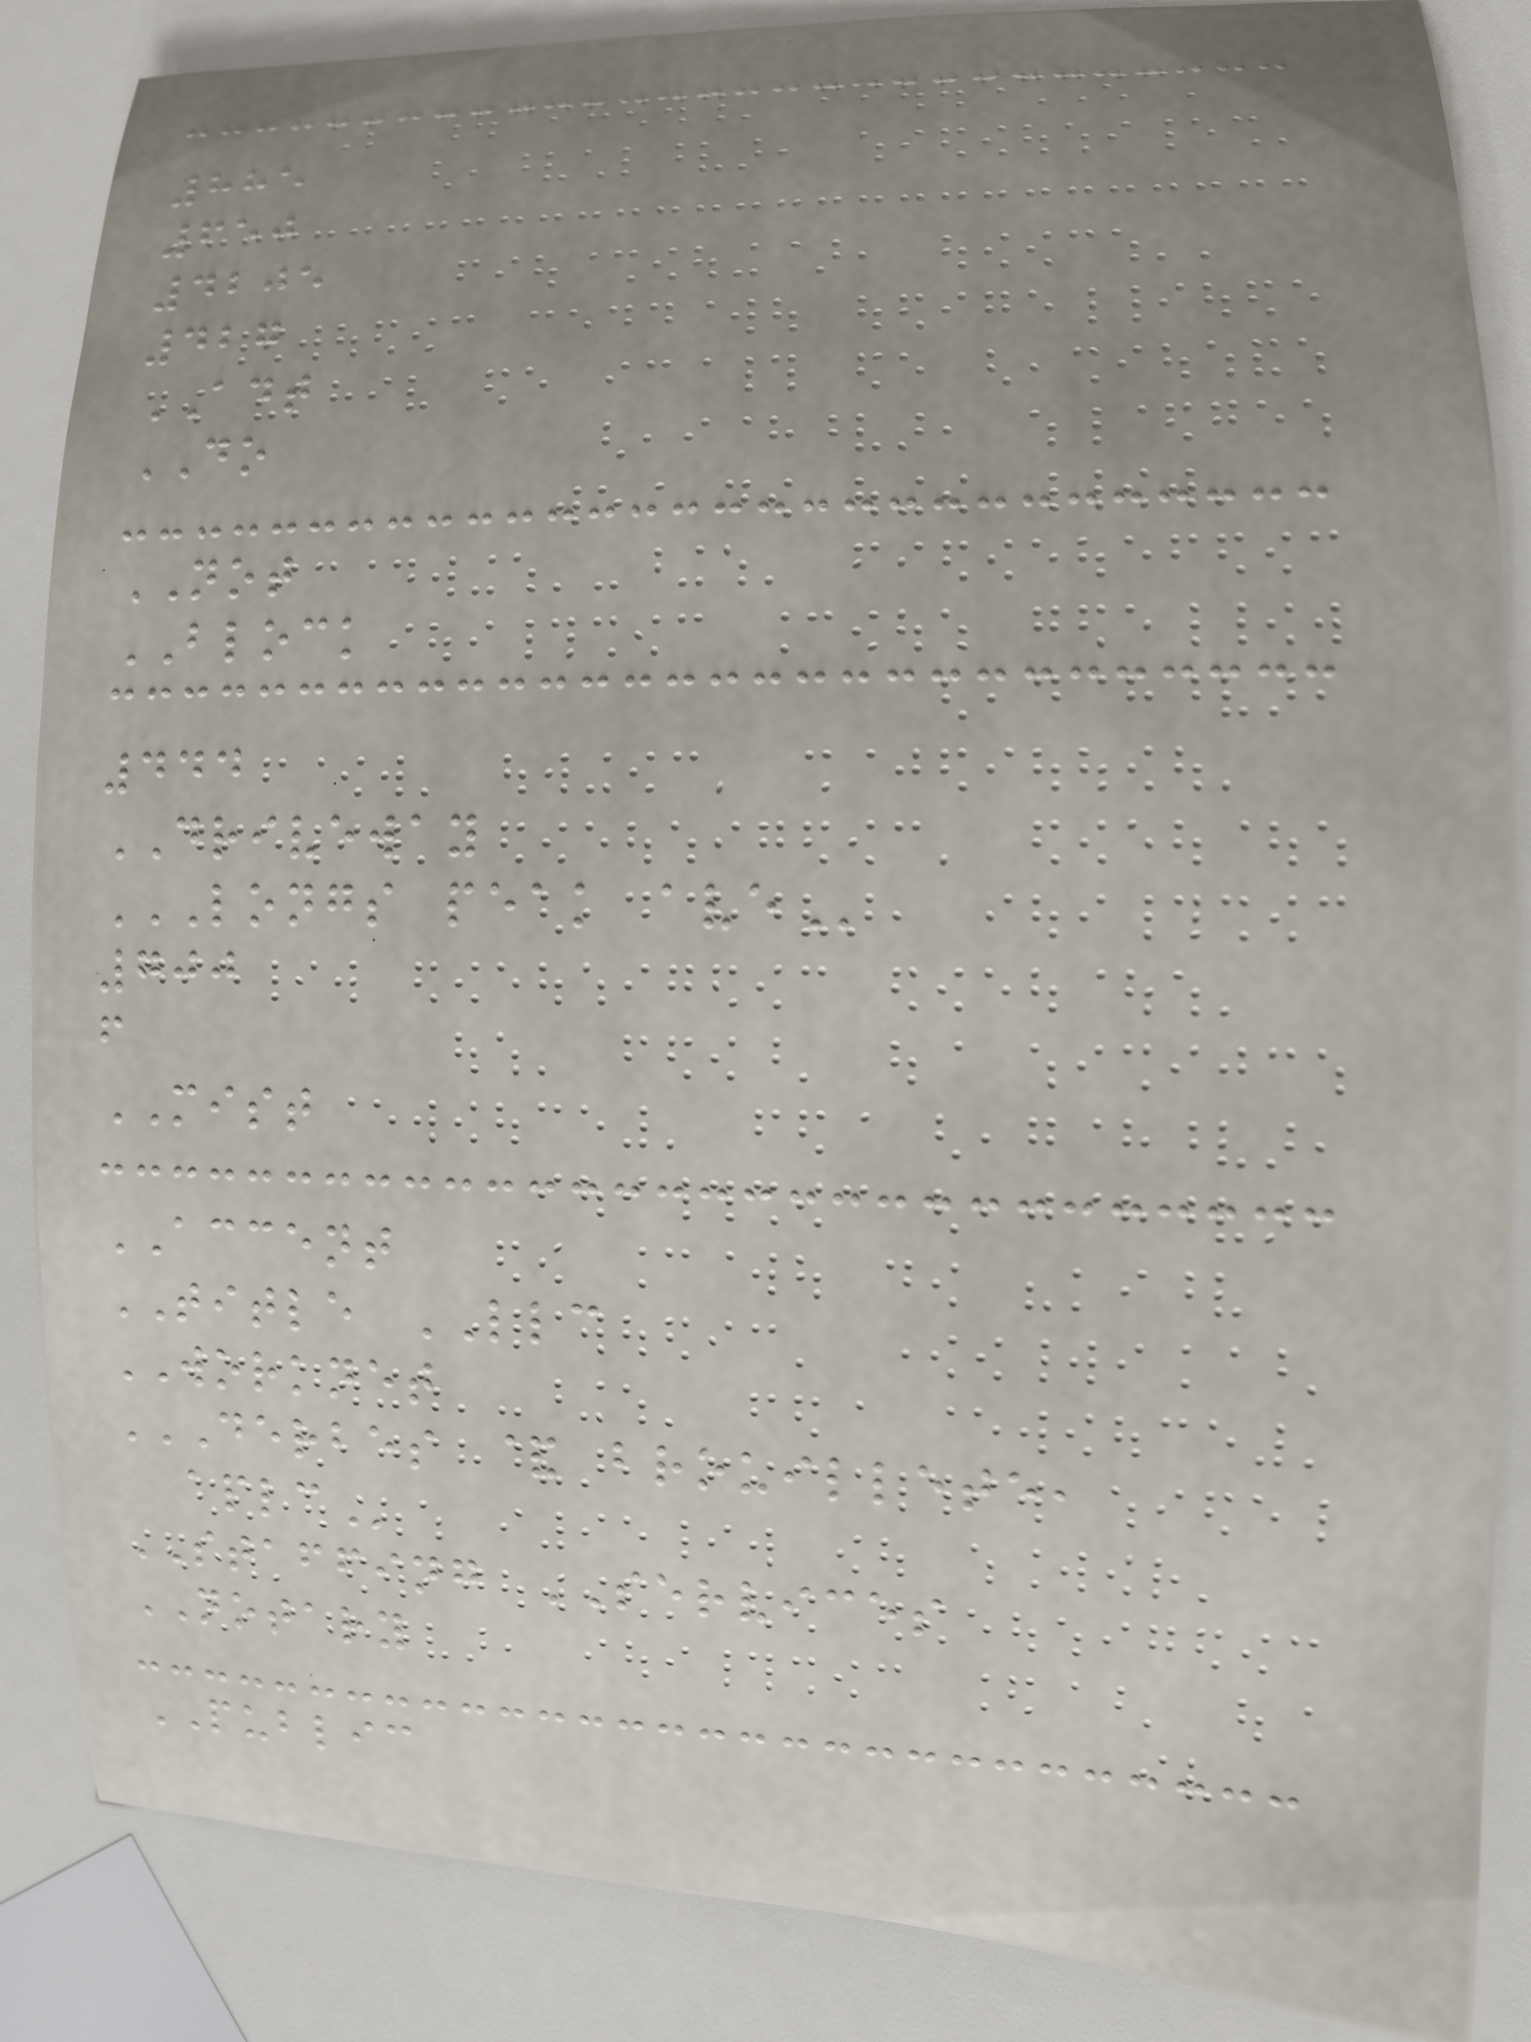885
650
4205
427
ADT
DO
NOT
BLOCK
444
DRIVEWAY
LONGS PEAK AVE
700
f
MIST
ACCENT
TITLE LLC
WORKNET
DERBES & BROUILLETE,
APLC
STAFFING SERVICES
NOTARY
PUBLIC
